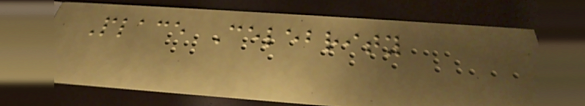Place Celebrity
